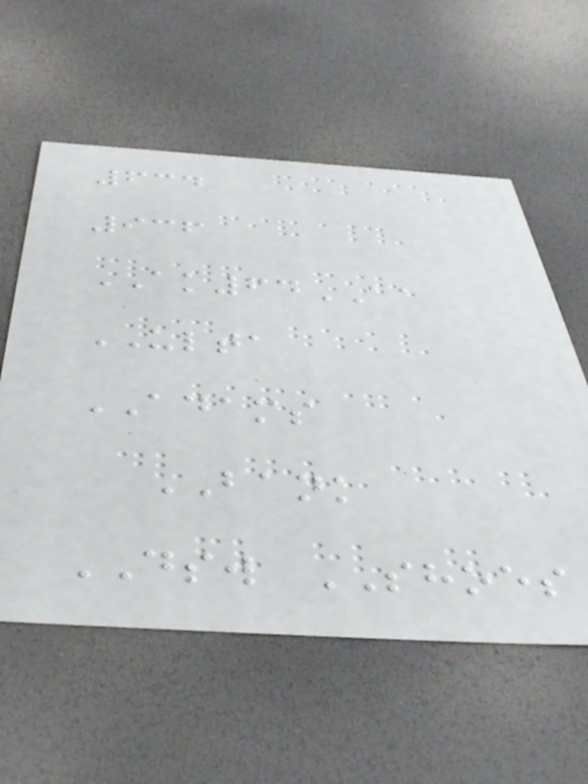634
936
AK64AA
ULTA
ADAMS
BANK
DSW SHOES
